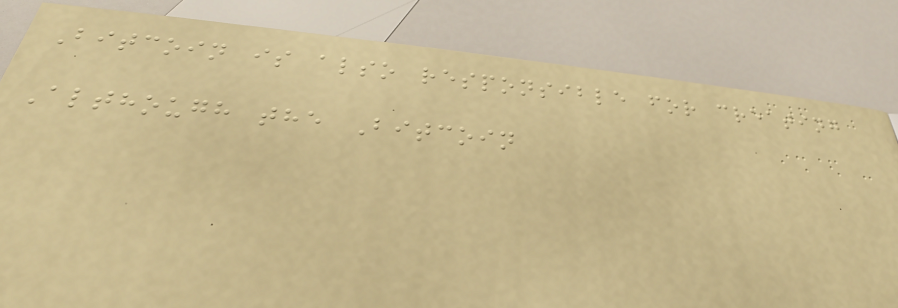Bitcoin is also responsible for creating
Although the Bitcoin
